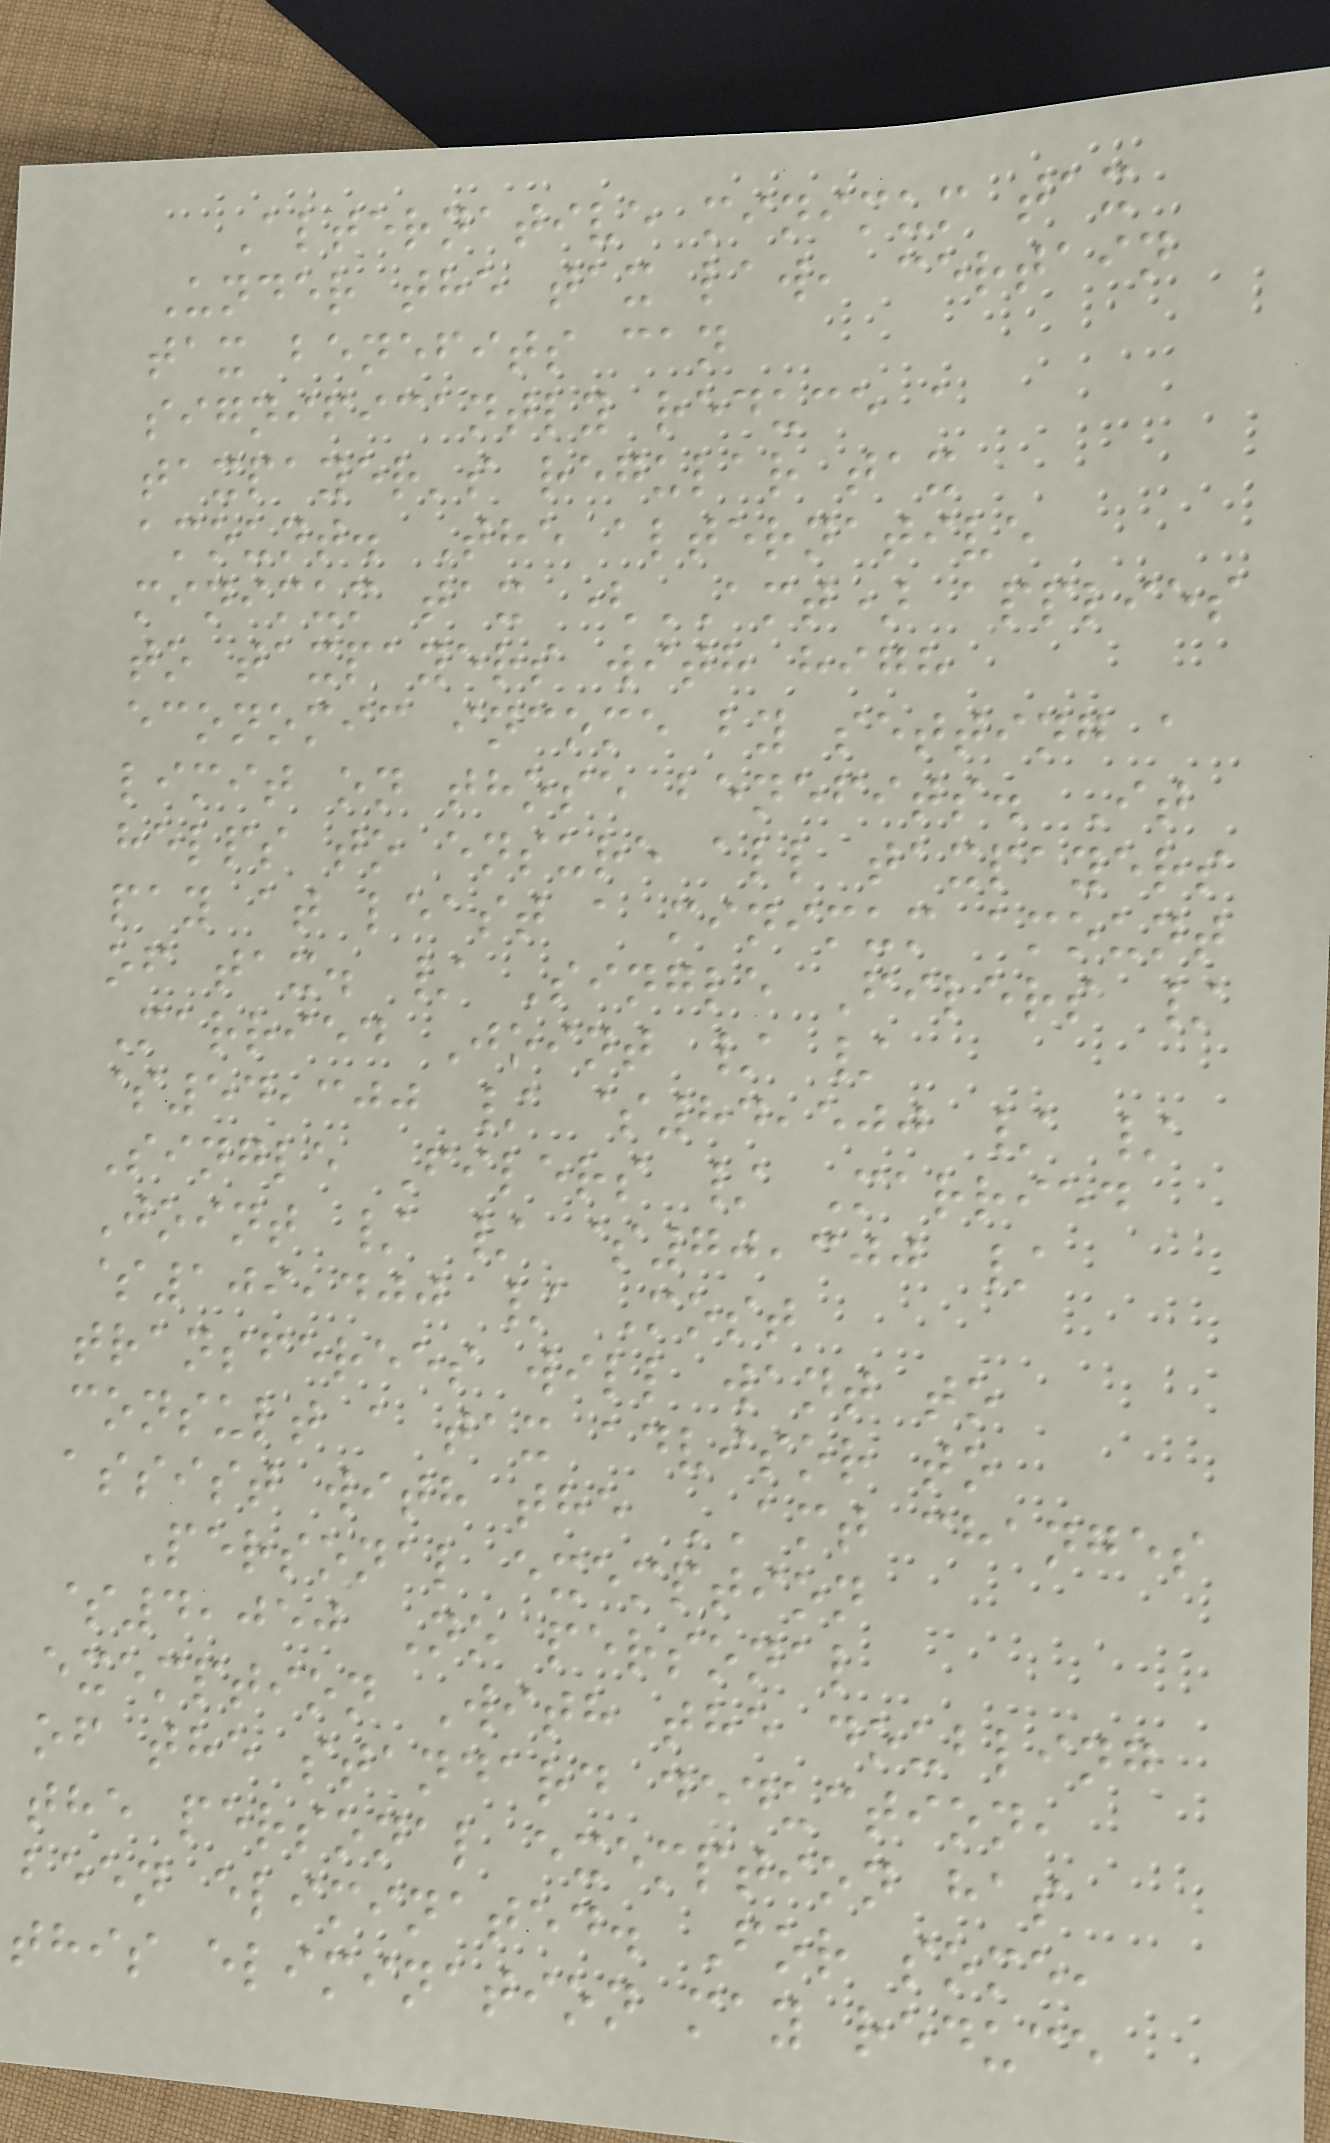Alternative minimum tax
Under the tax law, certain
tax benefits can
significantly reduce a
taxpayer's regular tax
amount. The alternative
minimum tax (AMT) applies
to taxpayers with high
economic income by setting a
limit on those benefits. It
helps to ensure all taxpayers
pay at least a minimum amount
of tax. / Single Filers /
Married Joint / /
$54,300 / $84,500 / /
Single Filers / Married
Joint / / $70,300 /
$109,400 / Most
transferees will want to
consult a tax advisor to
assist with the AMT changes
Personal exemption
$4,050 No personal
exemption With the doubling
of the standard deduction,
the personal exemption has
been eliminated. For some,
this elimination may reduce
